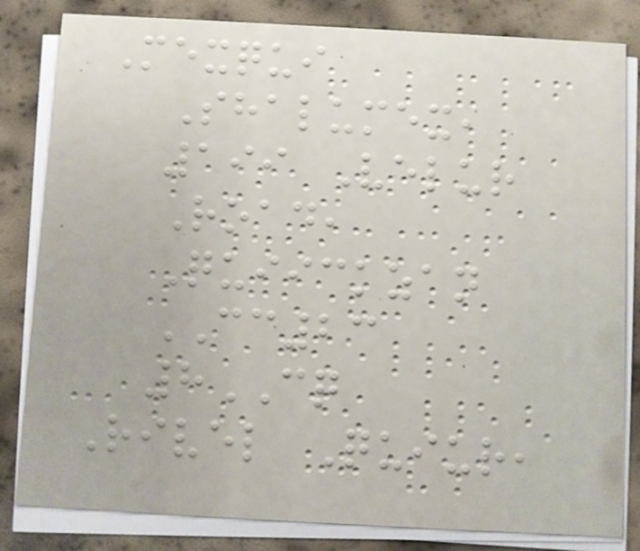Mexqui
Shalumex,
199 Velur
Road,
Quiickzan
CC23
8CQ
Rivel Quiur,
